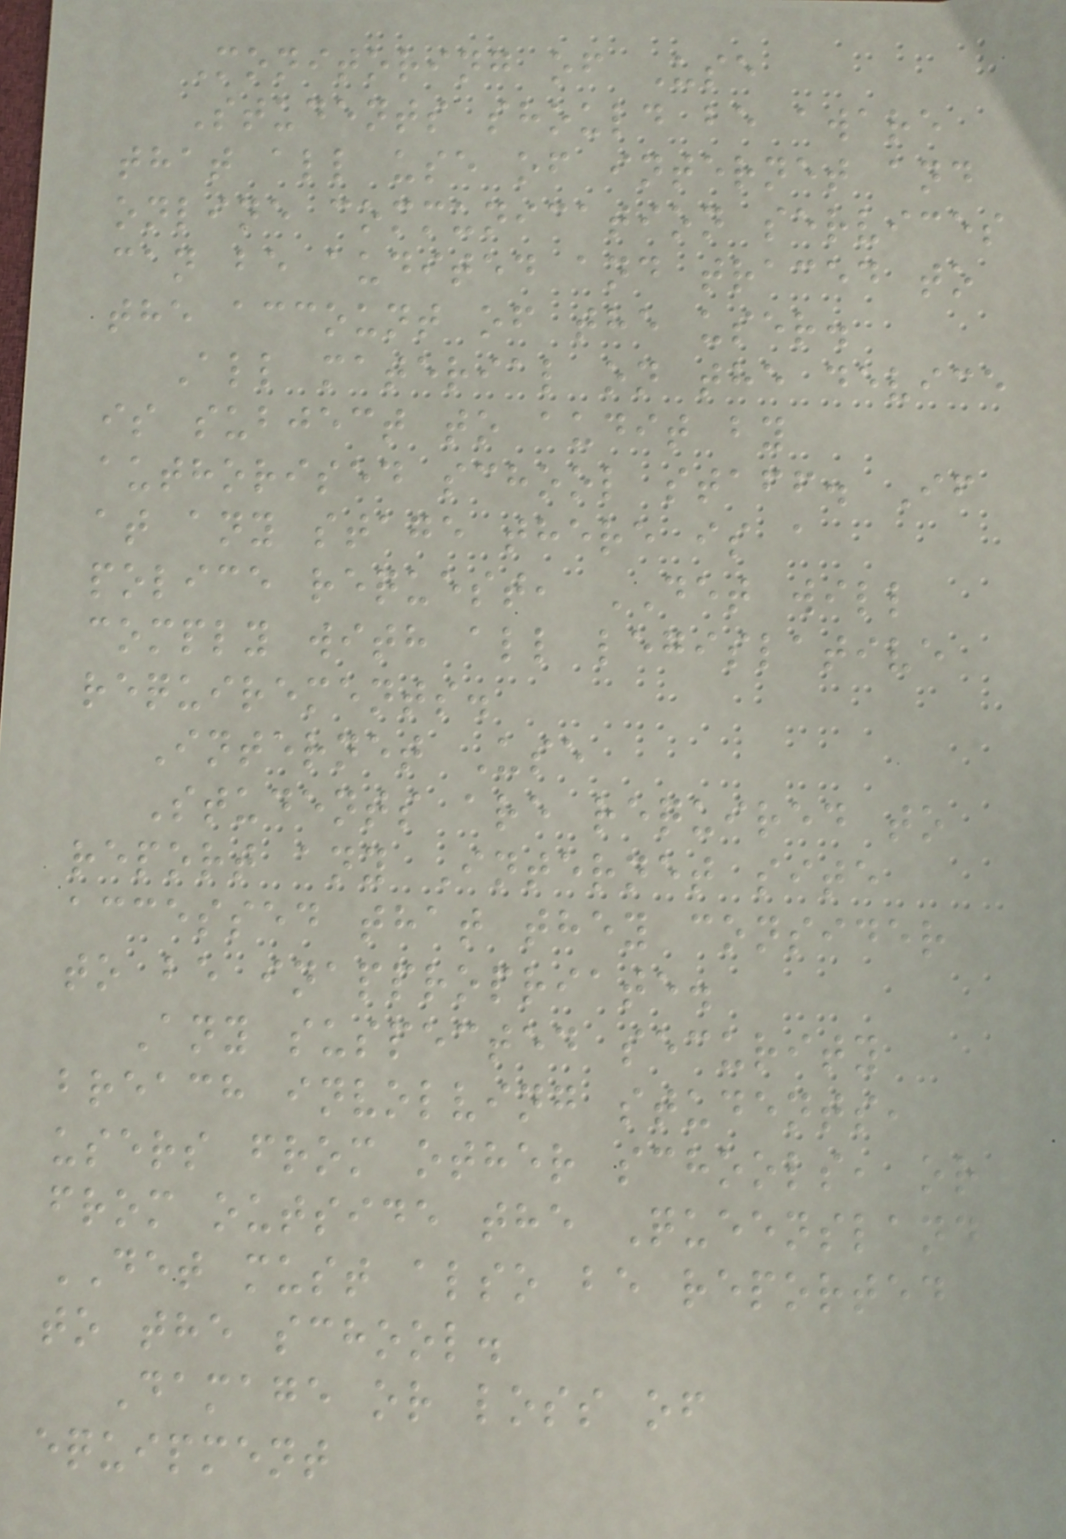Monitoring of Use
Students should be aware
that all use of internet and
online communication services
can be audited and traced to
the account of the user.
All material on the device
is subject to audit by
authorised school staff. If
at any stage there is a
police request, DET will
comply with all legislative
requirements.
Internet Use
Students are required to
report any Internet site
accessed that they consider
to be inappropriate.
Any suspected security
breach involving students,
users from other schools, or
from outside the Queensland
DET must also be reported
to the school.
Damage or loss of
equipment
